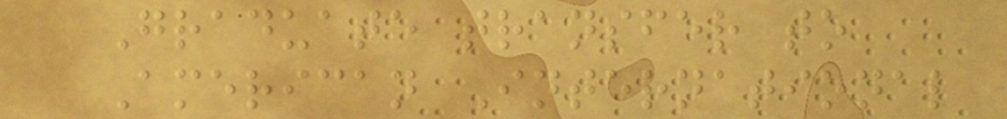Graduate transfer to
American International
